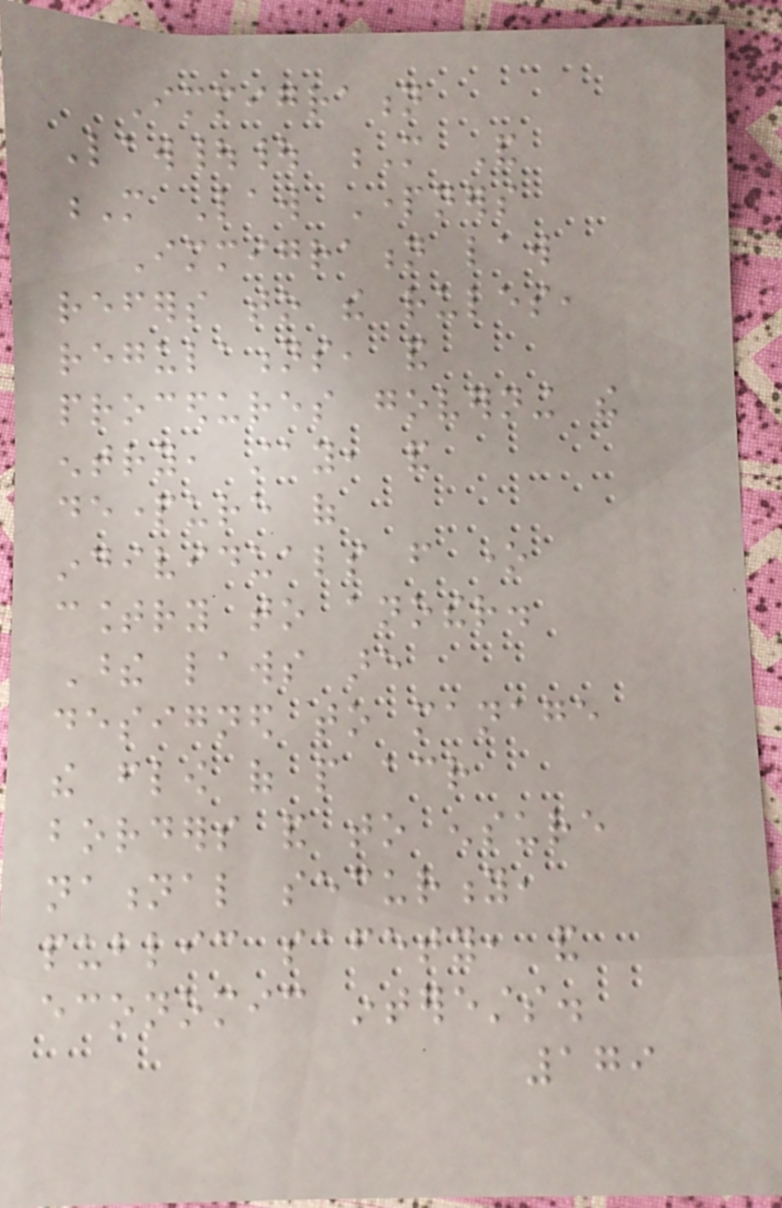Immigration
Law|| M And
M Law Partners
Immigration law
refers to the rules,
regulations, and
procedures governing the
entry, stay, and
departure of
individuals from one
country to another.
These laws are
designed to manage
the flow of people across
borders and to ensure
national security,
public safety, and
economic interests.
179
